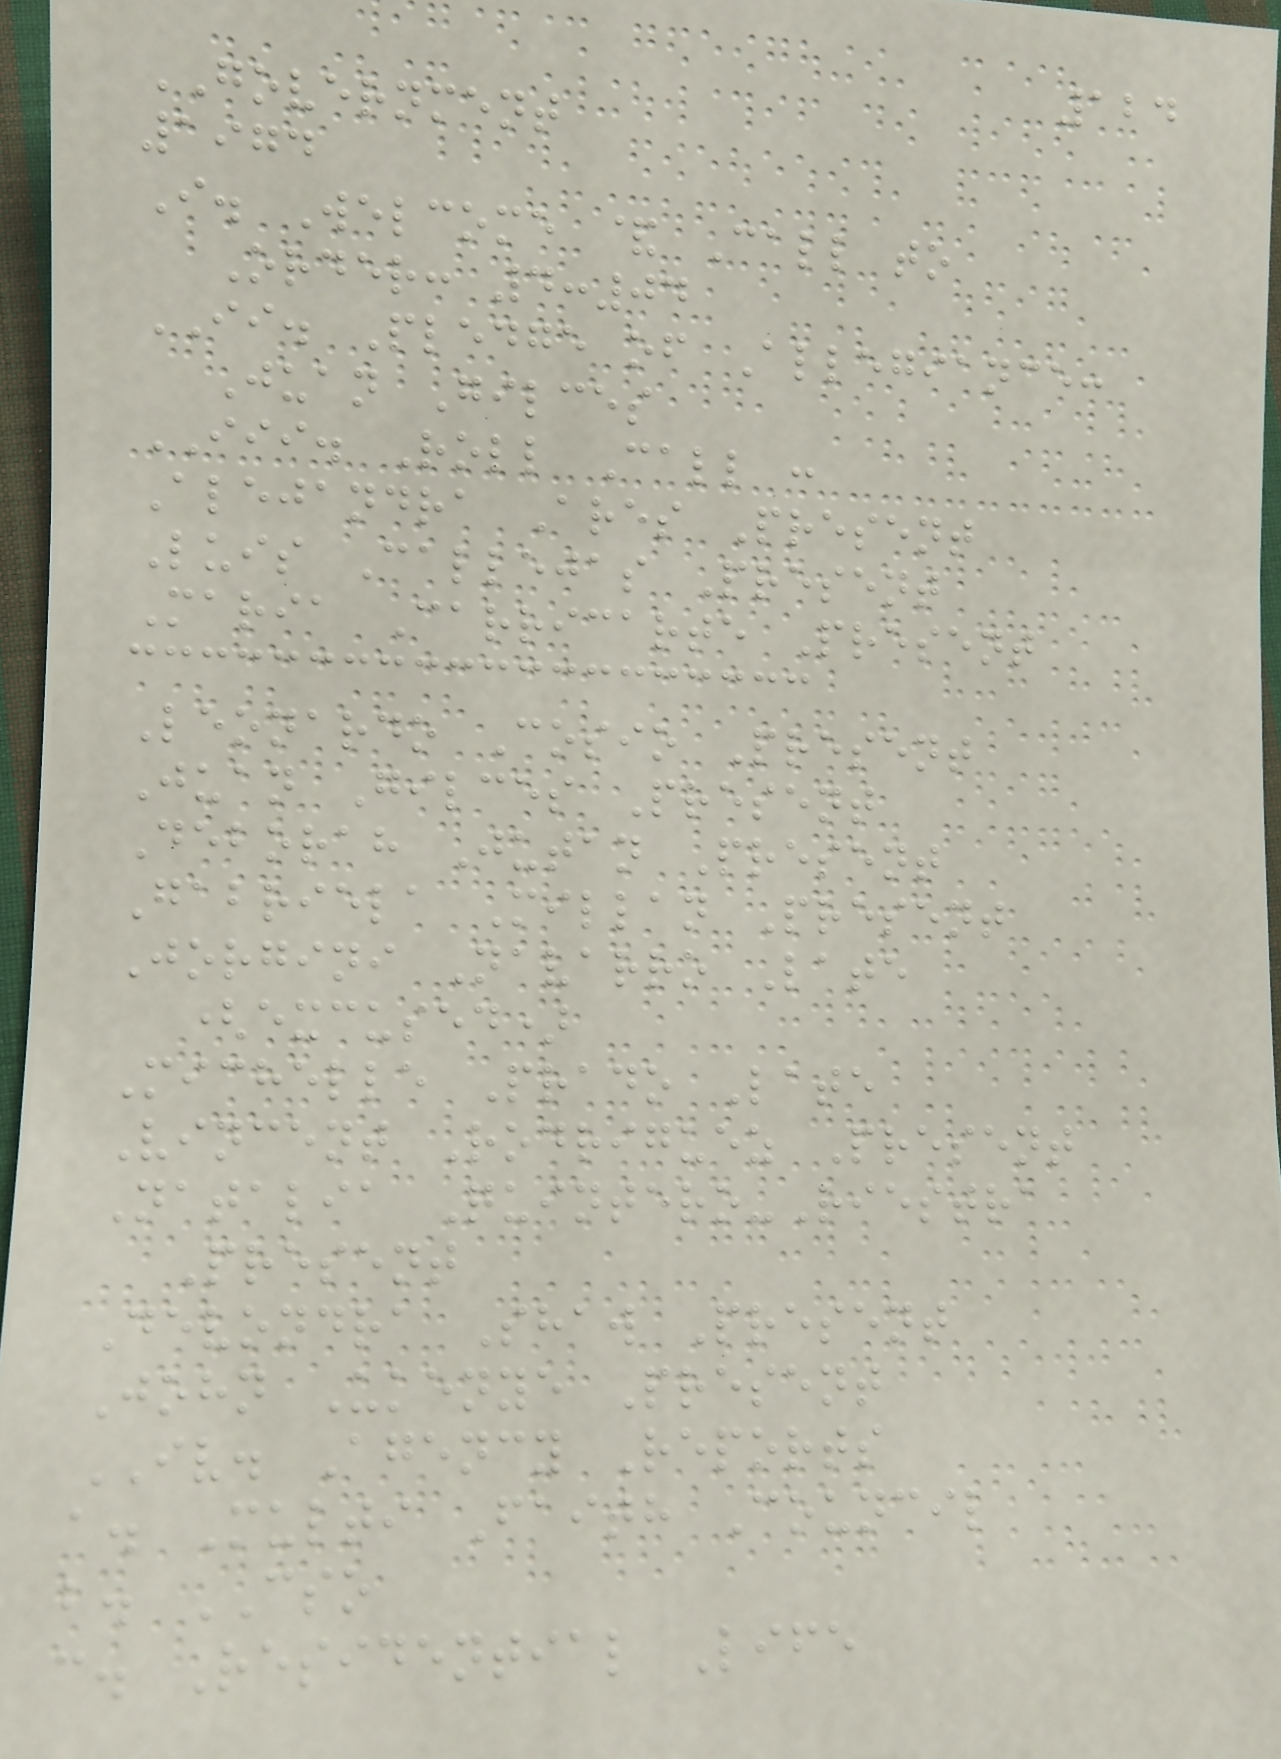124
GOVERNMENT
1974
I. Welcome & Call to
Order: 4:04
II. Pledge of Allegiance:
Juan Gilces
III. Roll Call :
Alejandra Ares Present
Luis Callejas Present
Maria Carricarte Present
Leonardo Cosio Present
Juan Gilces Present
Deborah Jutan Present
Gabriela Millan Present
Jorgini Navarro Late
(excused)
Michelle Prado Late
Vincent Rodriguez Present
Natalia Quintero-Riestra
Present
Devondra Shaw Present
John Ukenye Present
IV. Agency Reports
a. Multi Faith Council
b. CSO
c. Residential Life
